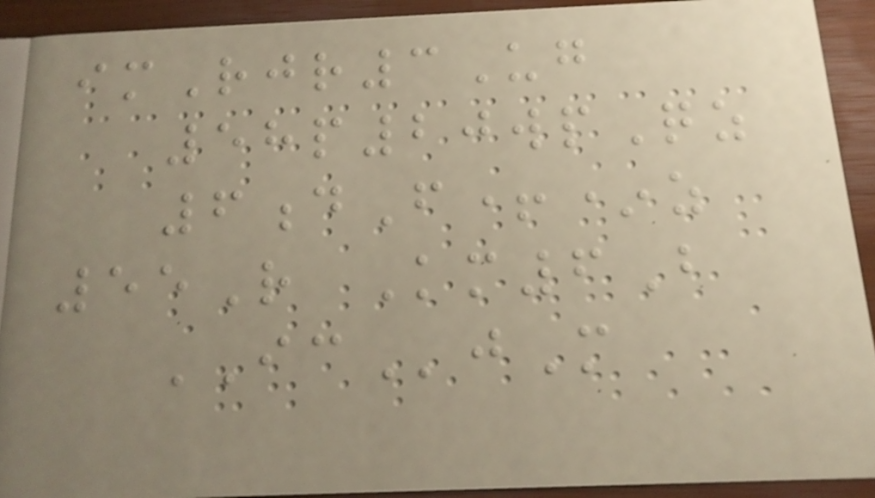imRjr3Ug
58p20wpQz
6dF+*z
55R Km6B
ICjM
